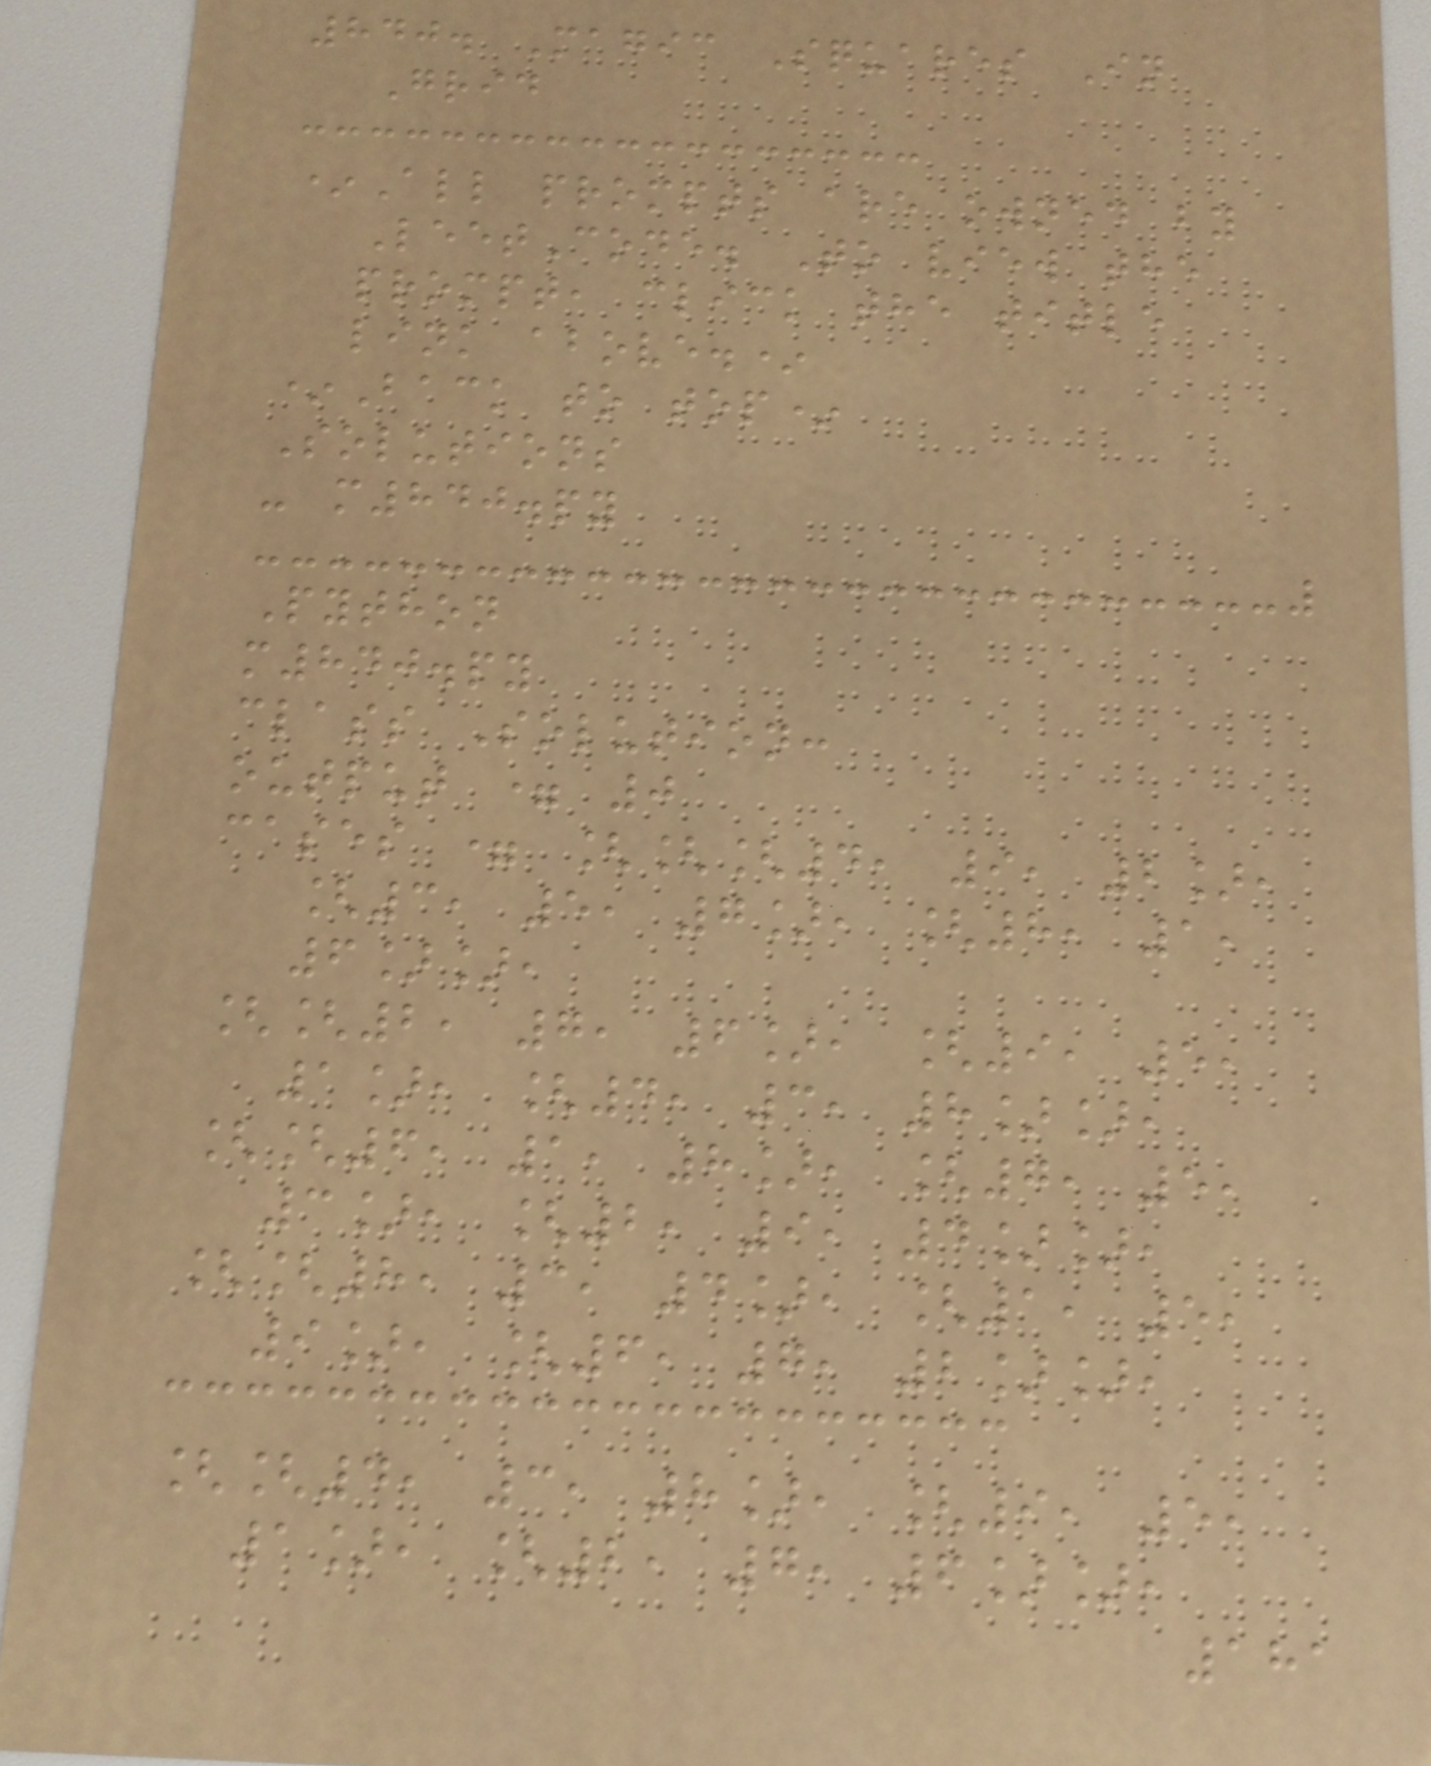840. Magic Squares In
Grid
*All prompts are owned by
LeetCode. To view the
prompt, click the title
link above.*
*Back to top*
Solutions
- m840.py
Python
m840.py
class Solution:
output = 0
cases = [[[4, 9, 2],
[3, 5, 7], [8, 1,
6]],
[[2, 7, 6], [9, 5,
1], [4, 3, 8]],
[[6, 1, 8], [7, 5,
3], [2, 9, 4]],
[[8, 3, 4], [1, 5,
9], [6, 7, 2]],
[[4, 3, 8], [9, 5,
1], [2, 7, 6]],
181
